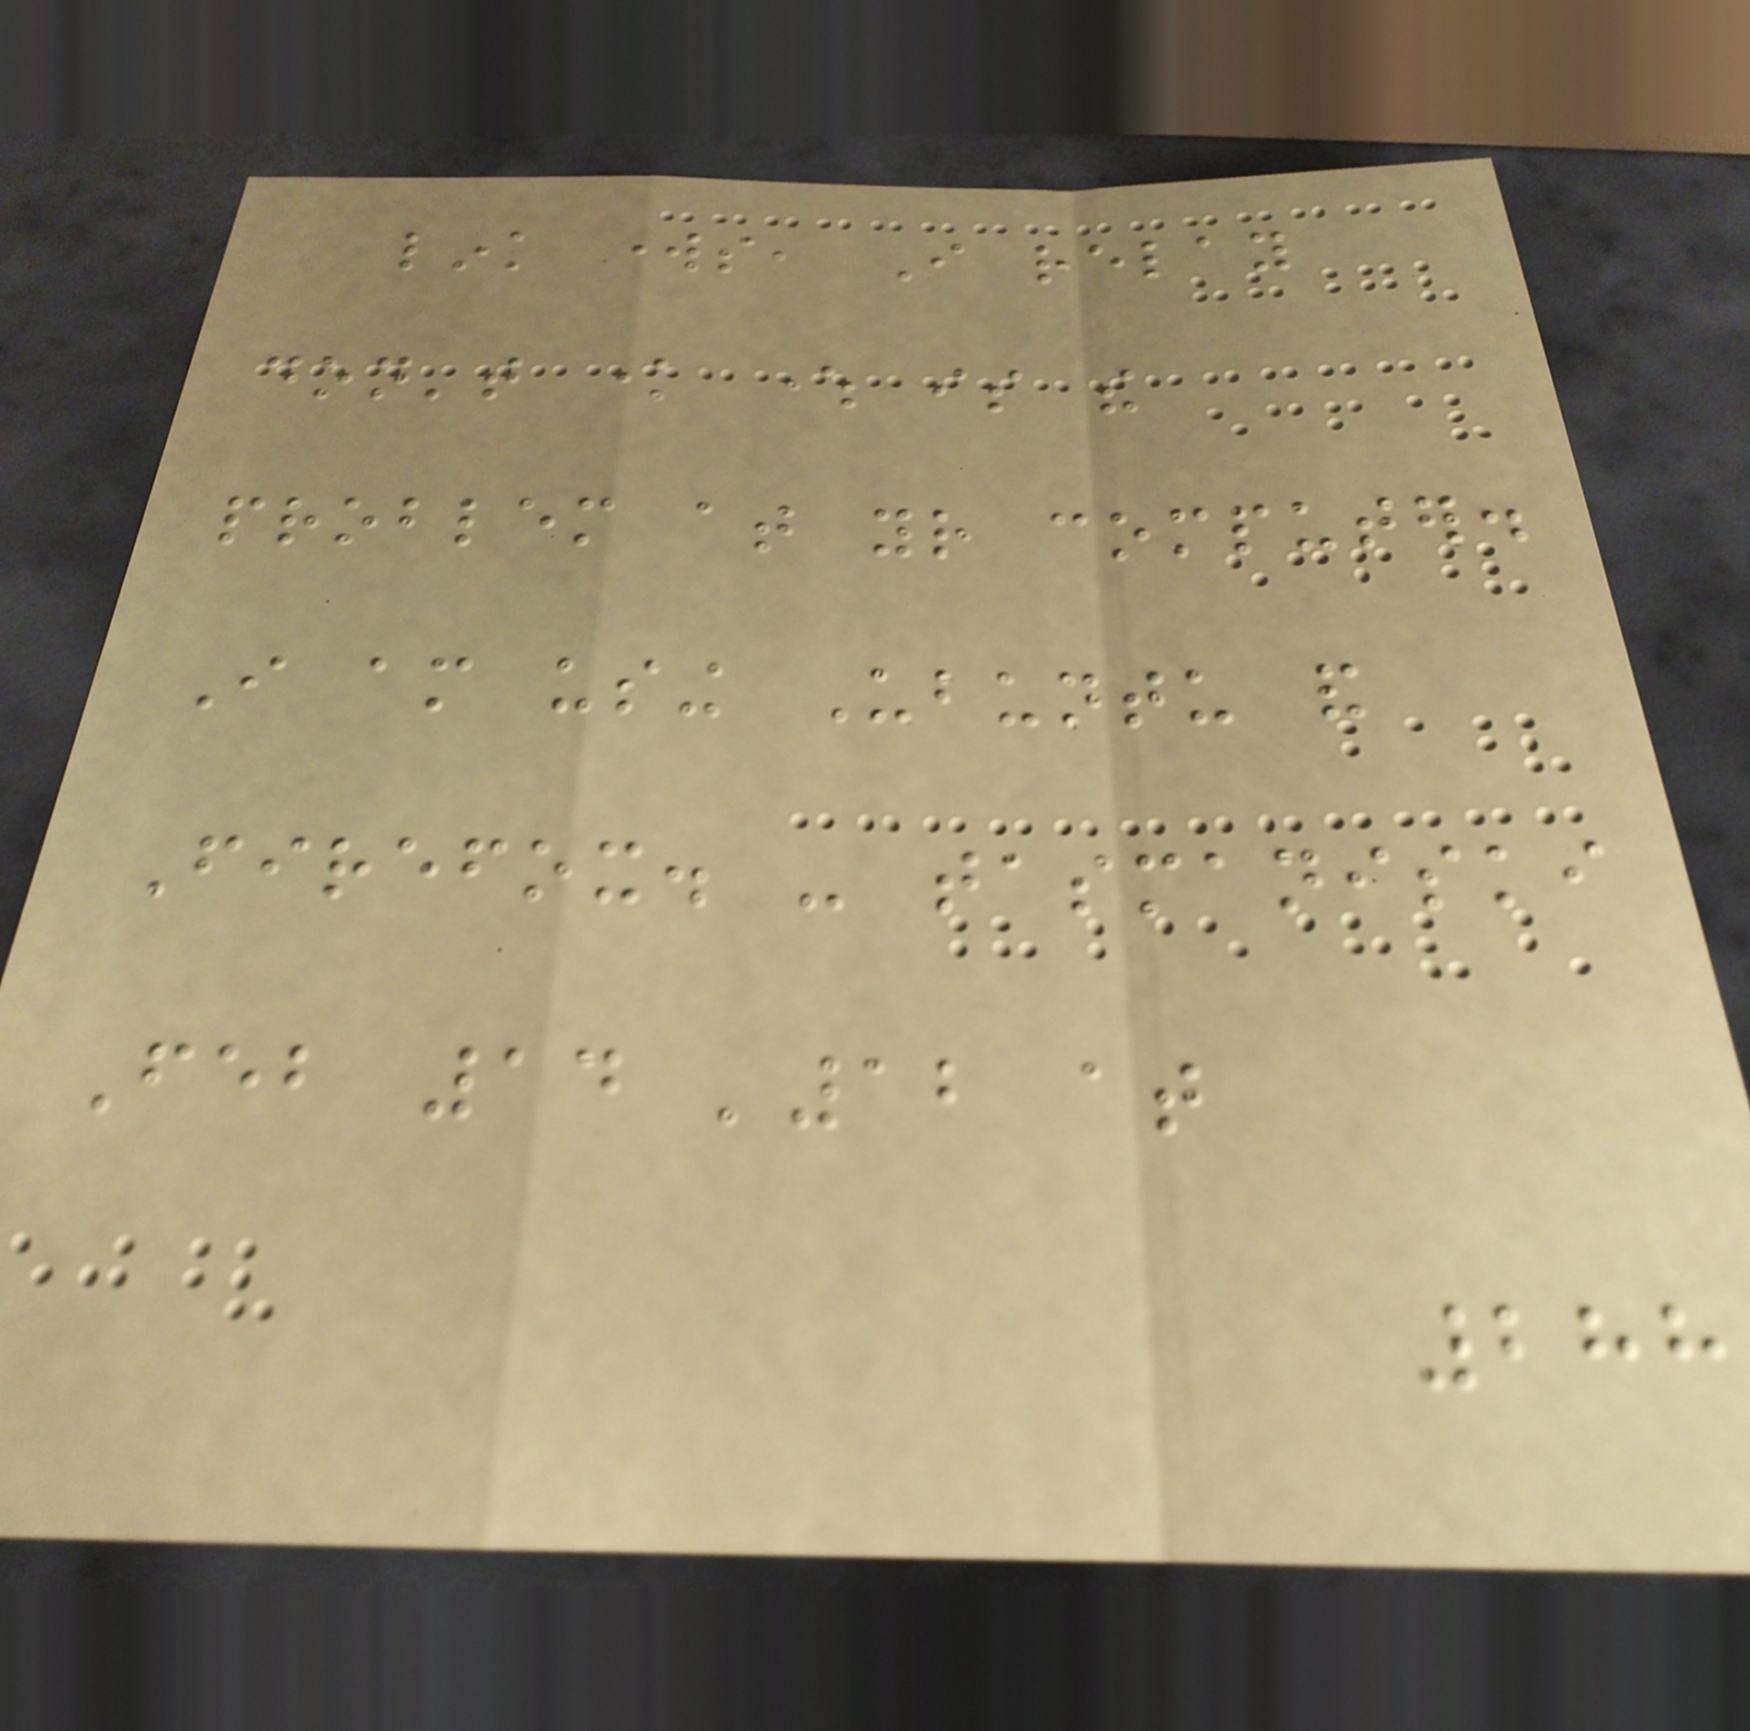link works, I relay
don't know where is the
problem at your computer.
I am using Ubuntu and
Firefox. - tasmaniski
Feb 14 '12 at
288
